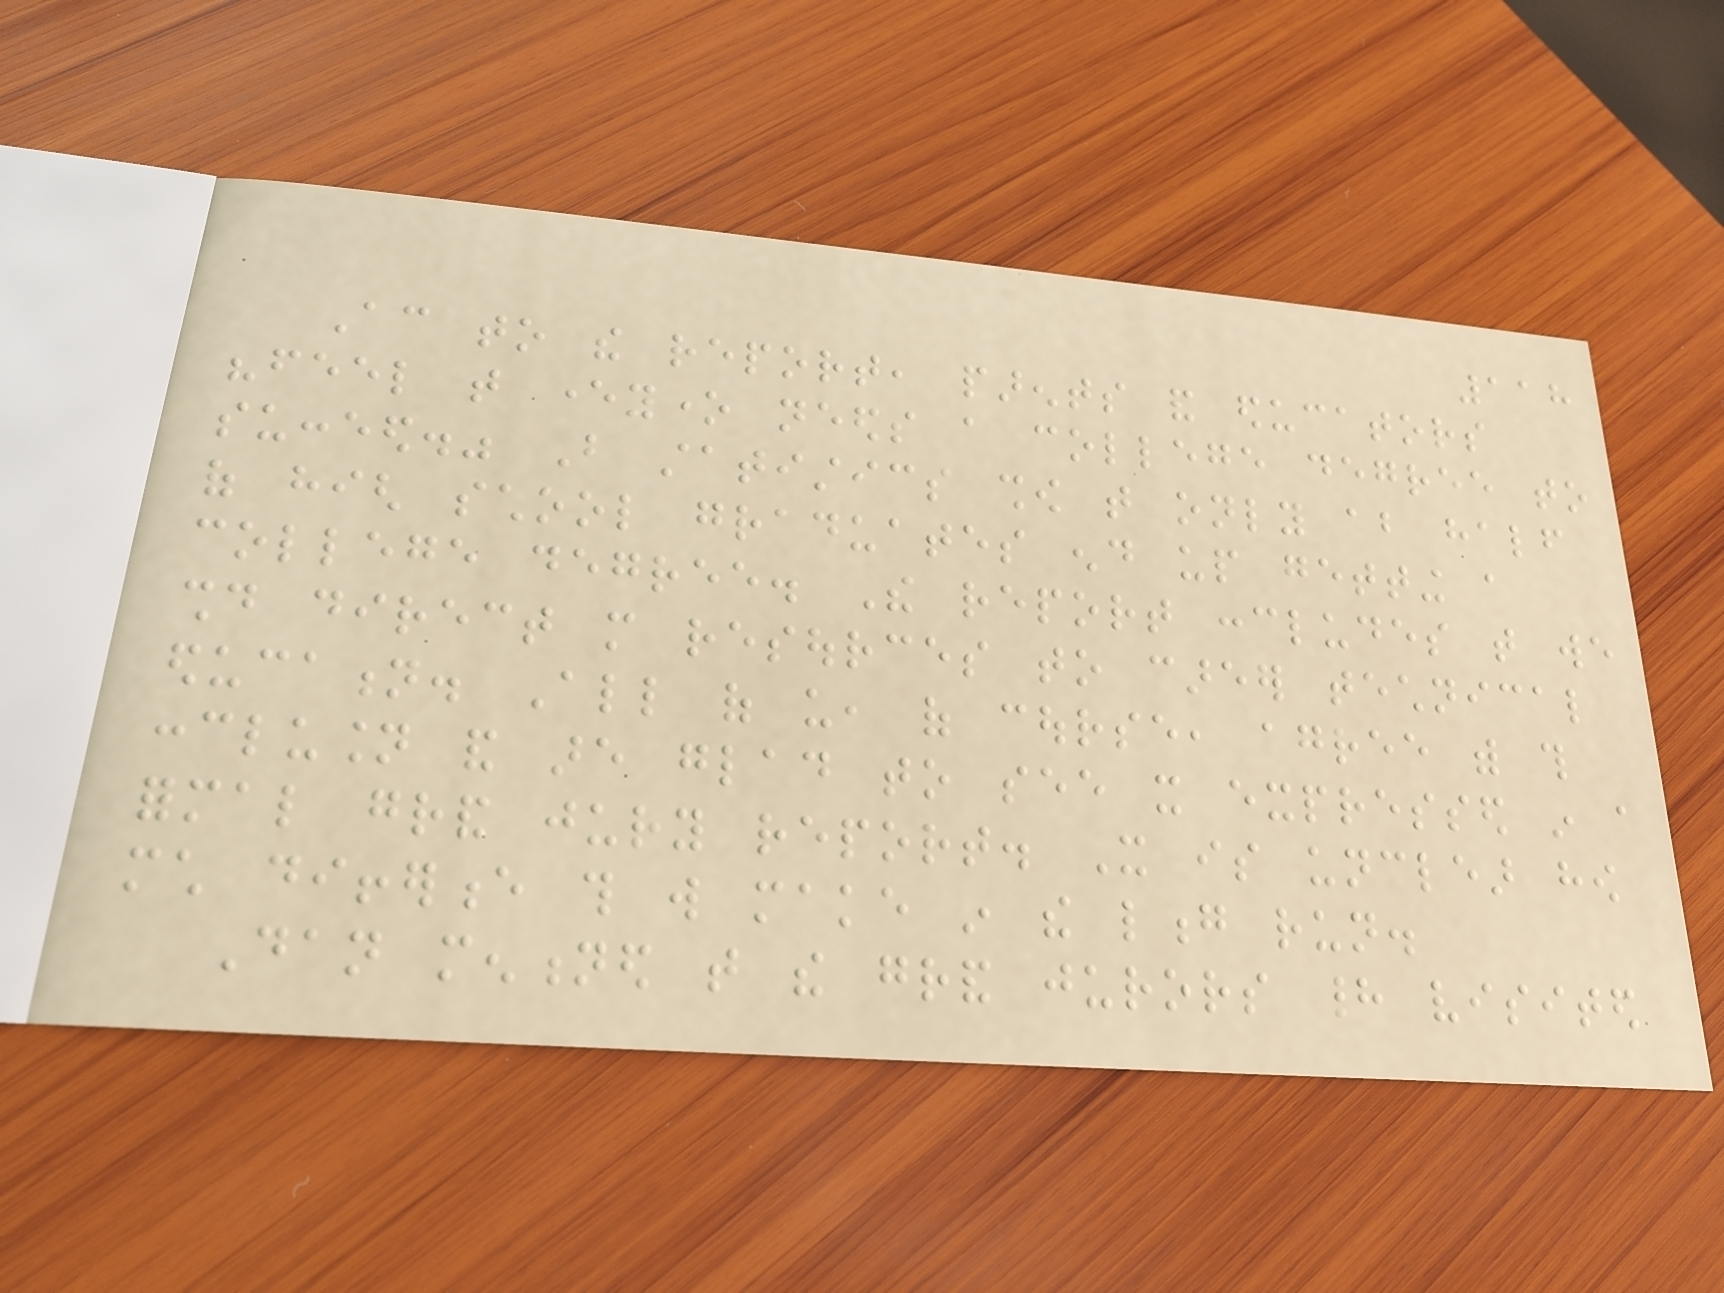118
According to the report, parents and educators
"feel that everyone needs a college degree to
succeed." But statistics show that only about half
of high school graduates end up getting a
college degree. The report concludes that we
should direct more resources to career technical
education. All of us, of course, agree with this
conclusion and are glad to see it expressed in a
formal grand jury report. It is unclear how
much difference this will make in the long run.
Dan mentioned that the grand jurors had visited
